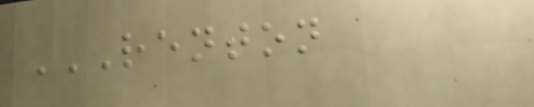RENTON
